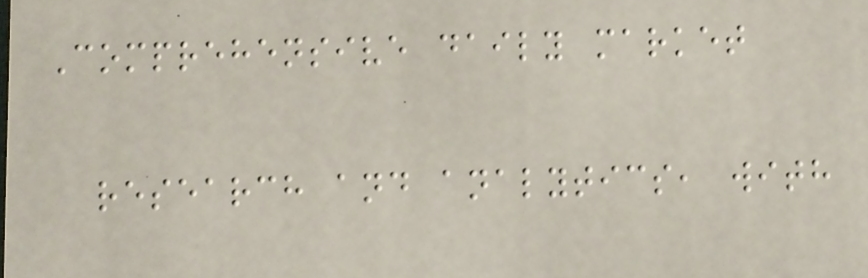Comprehensive daily market
research and analytics, with
